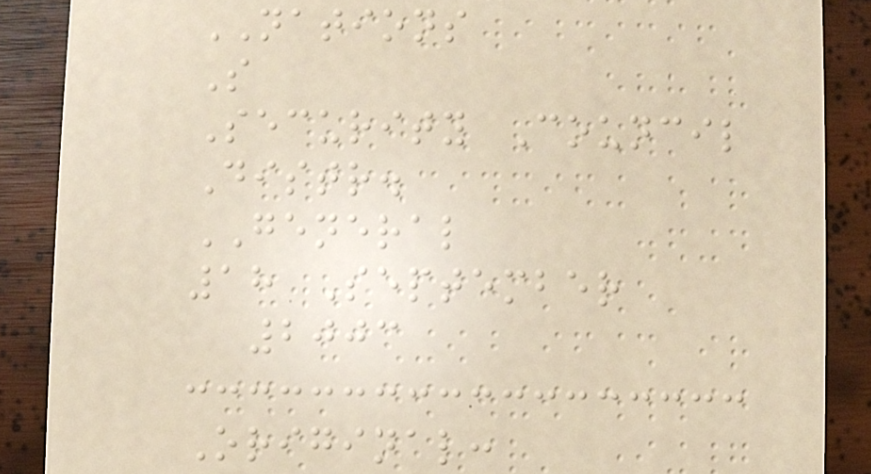NATIONS
S
Security Council
Distr.
GENERAL
18 September
2003
Original:
